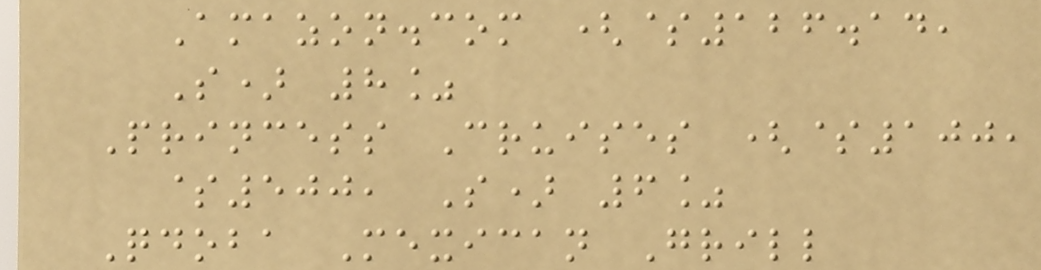Amazon.com ($126.14,
S) 8%
Princess Cruises ($100,
$500, S) 6%
Qdoba Mexican Grill
